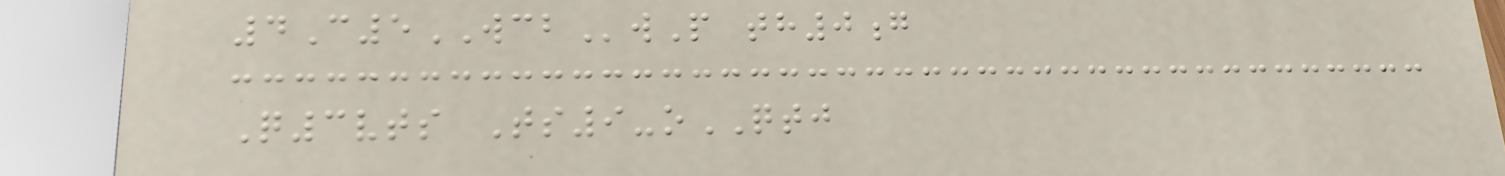4C5WCBwP th0g
Q3vts Ts9-oQTJ
